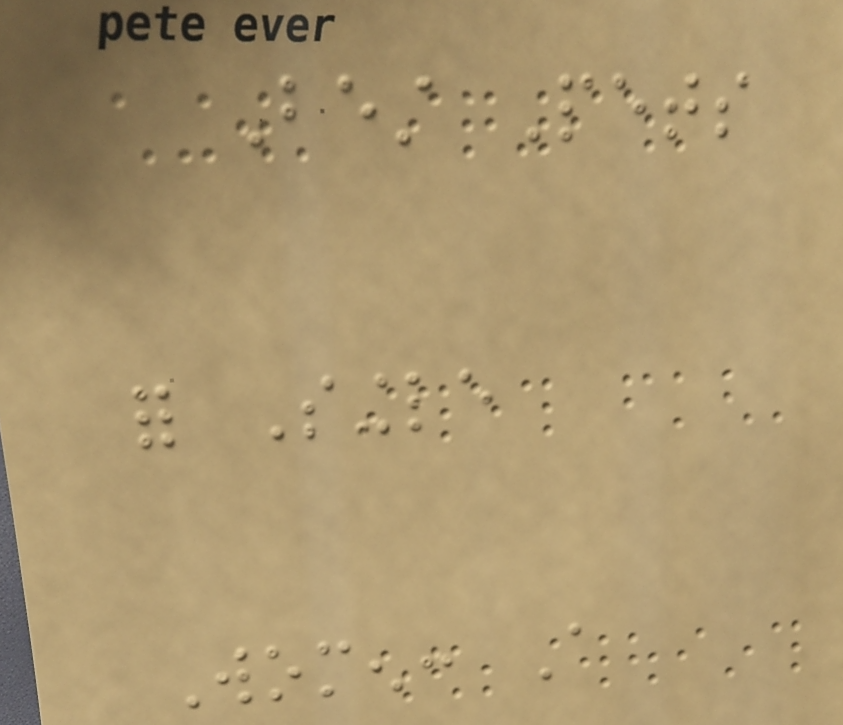Best Pets
for Single
Women: A
